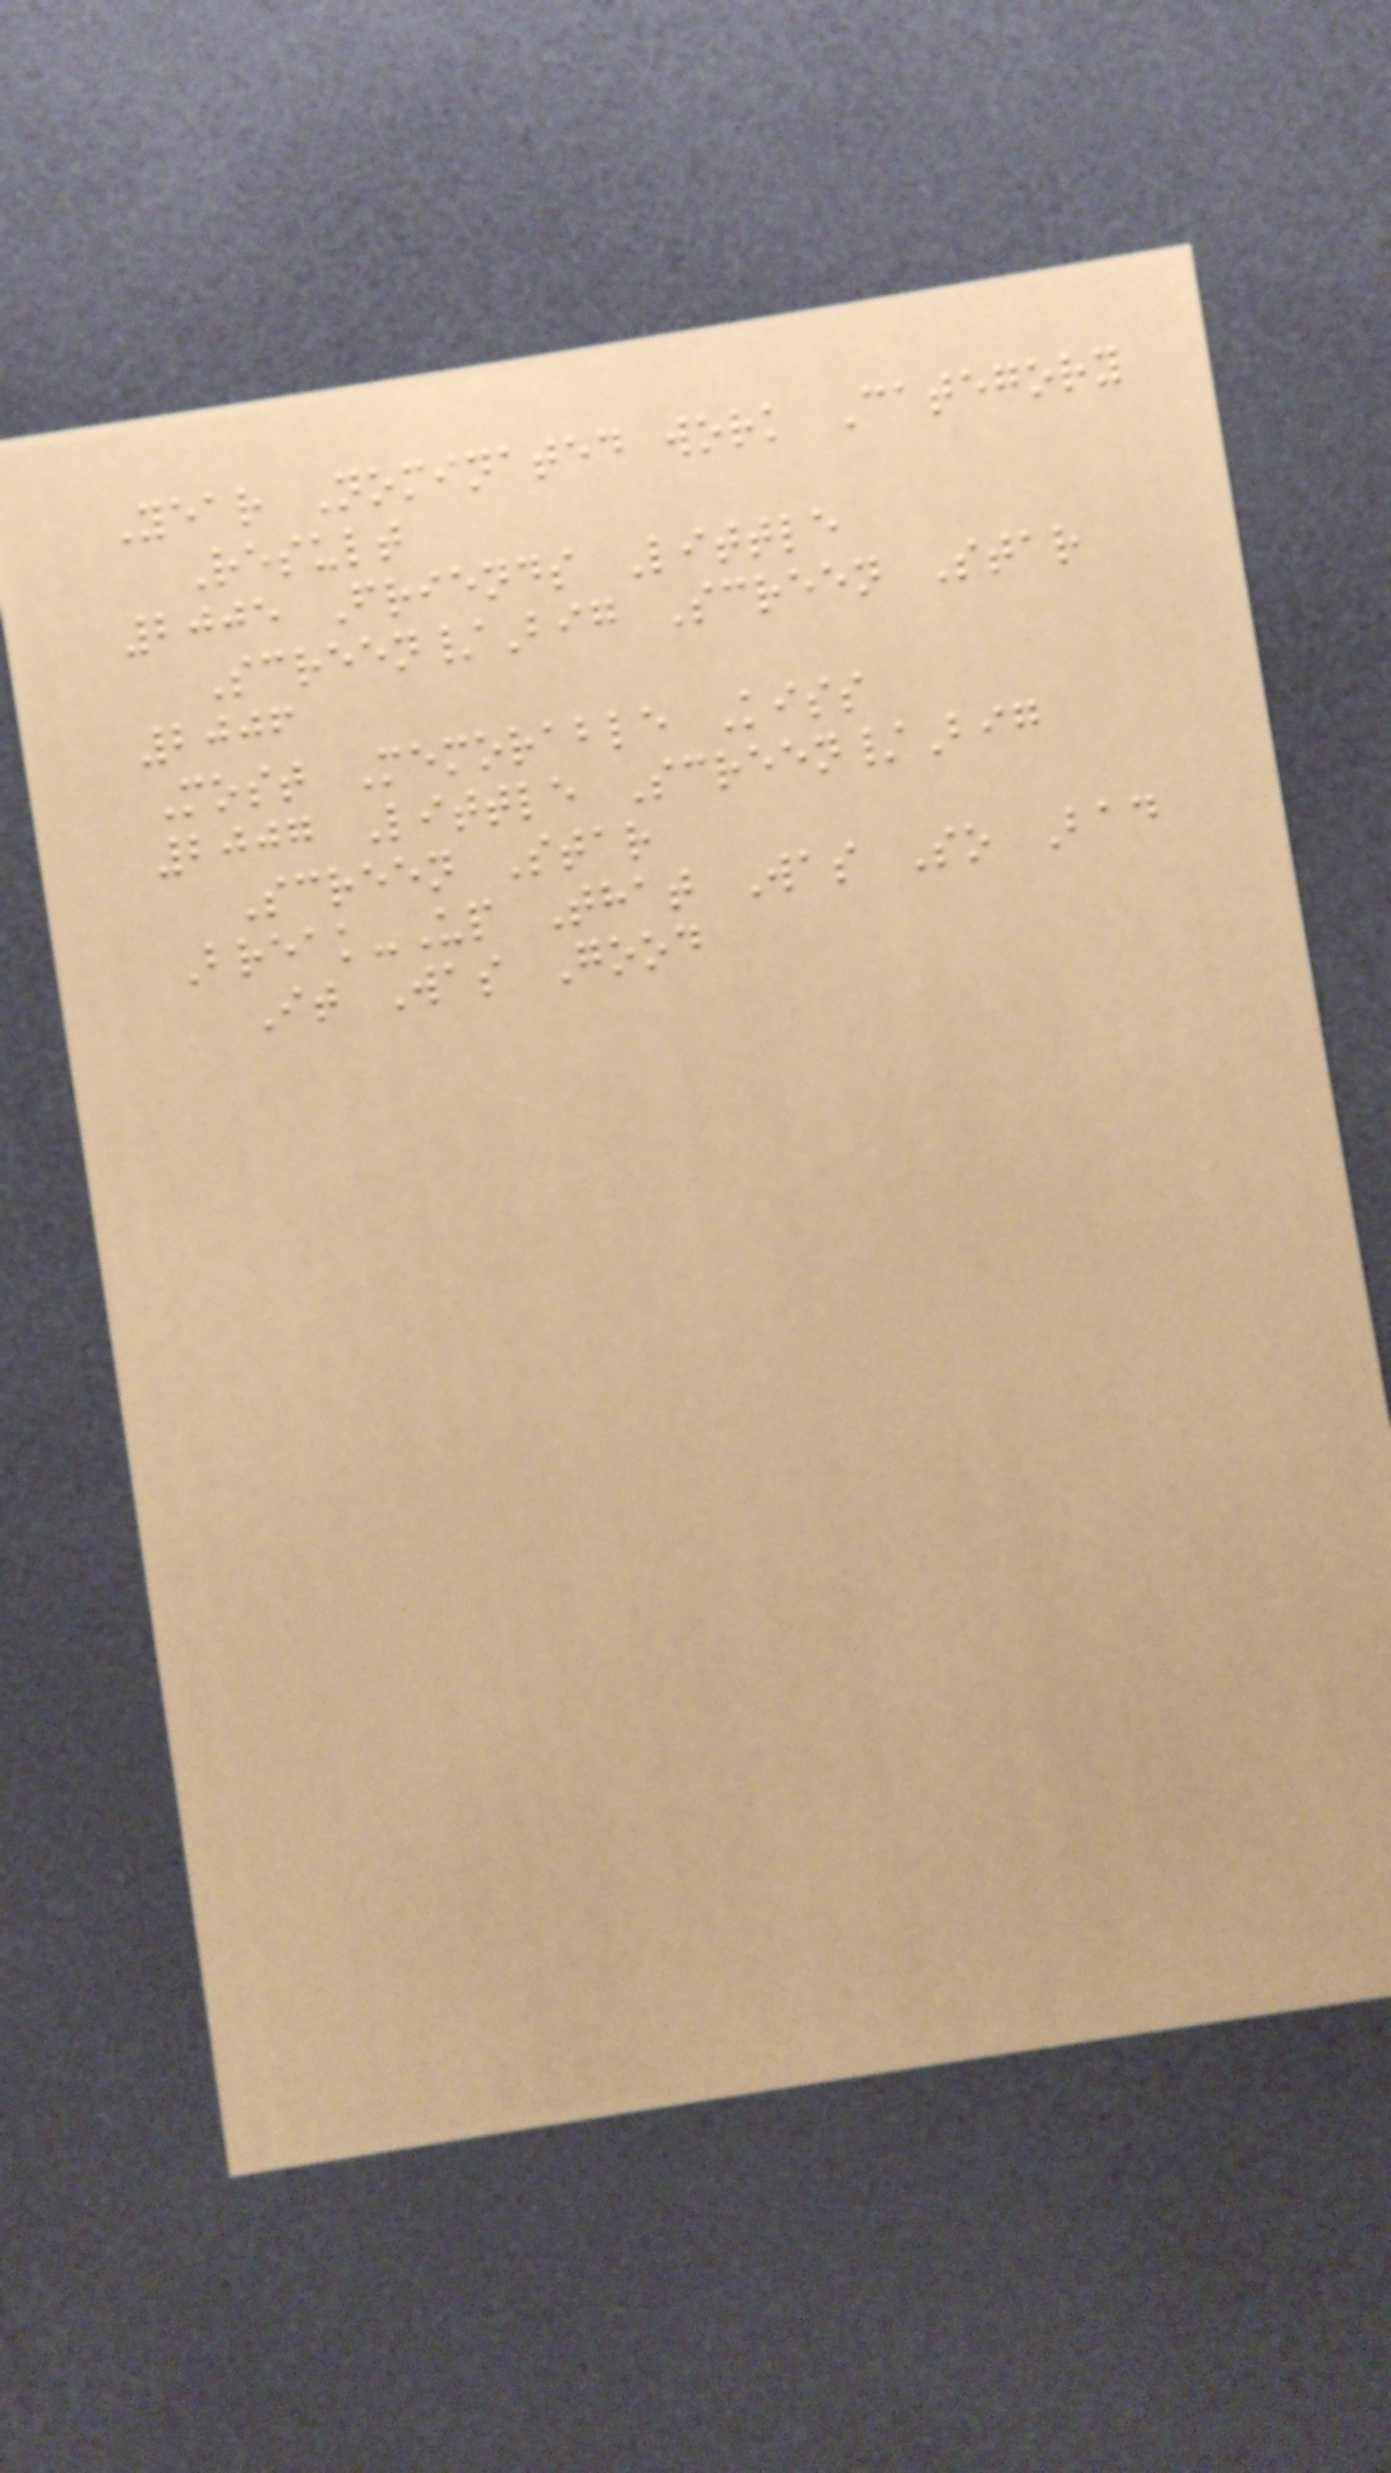Year Nominated work Category
Result
2005 Friends Little
Screen/Big Screen Star
2006
Most Memorable Kiss
2007 Little Screen/Big
Screen Star
Break-Up That Was So Bad
It Was Good
